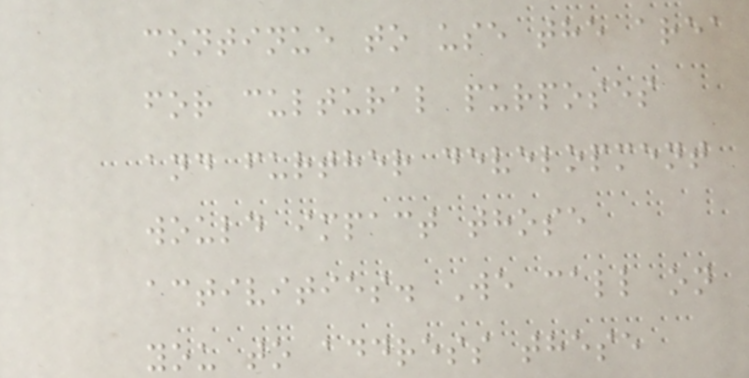continue to use the area
for cultural purposes
and further development
would impact those
activities. We call on
you to address these
